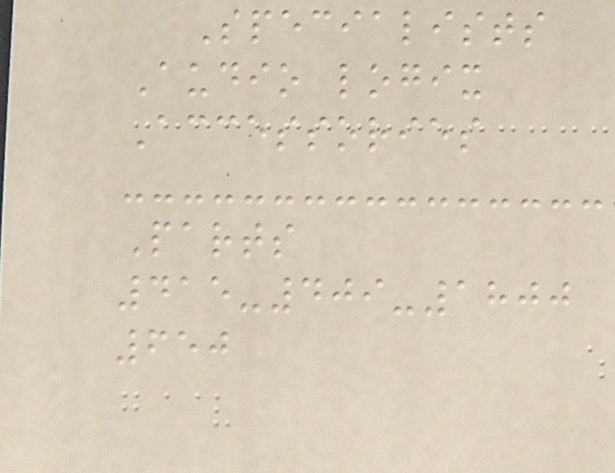Specialists
Audio logix
Accessories
Parts
415-409-1800
650
